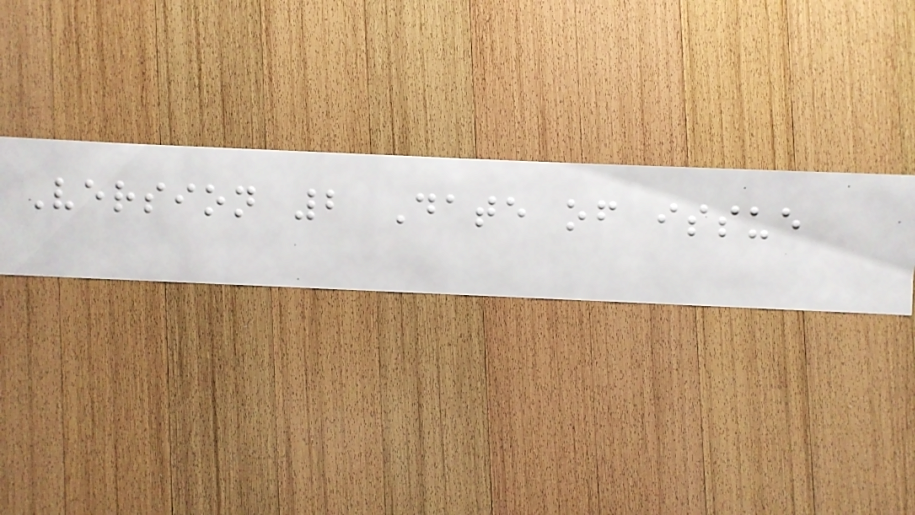Version 2 Date of issue
